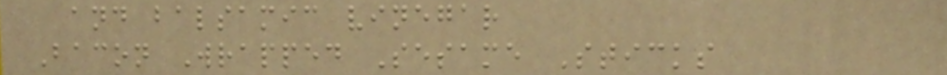and balsamic vinegar
Bacon Wrapped Sesame Sticks
